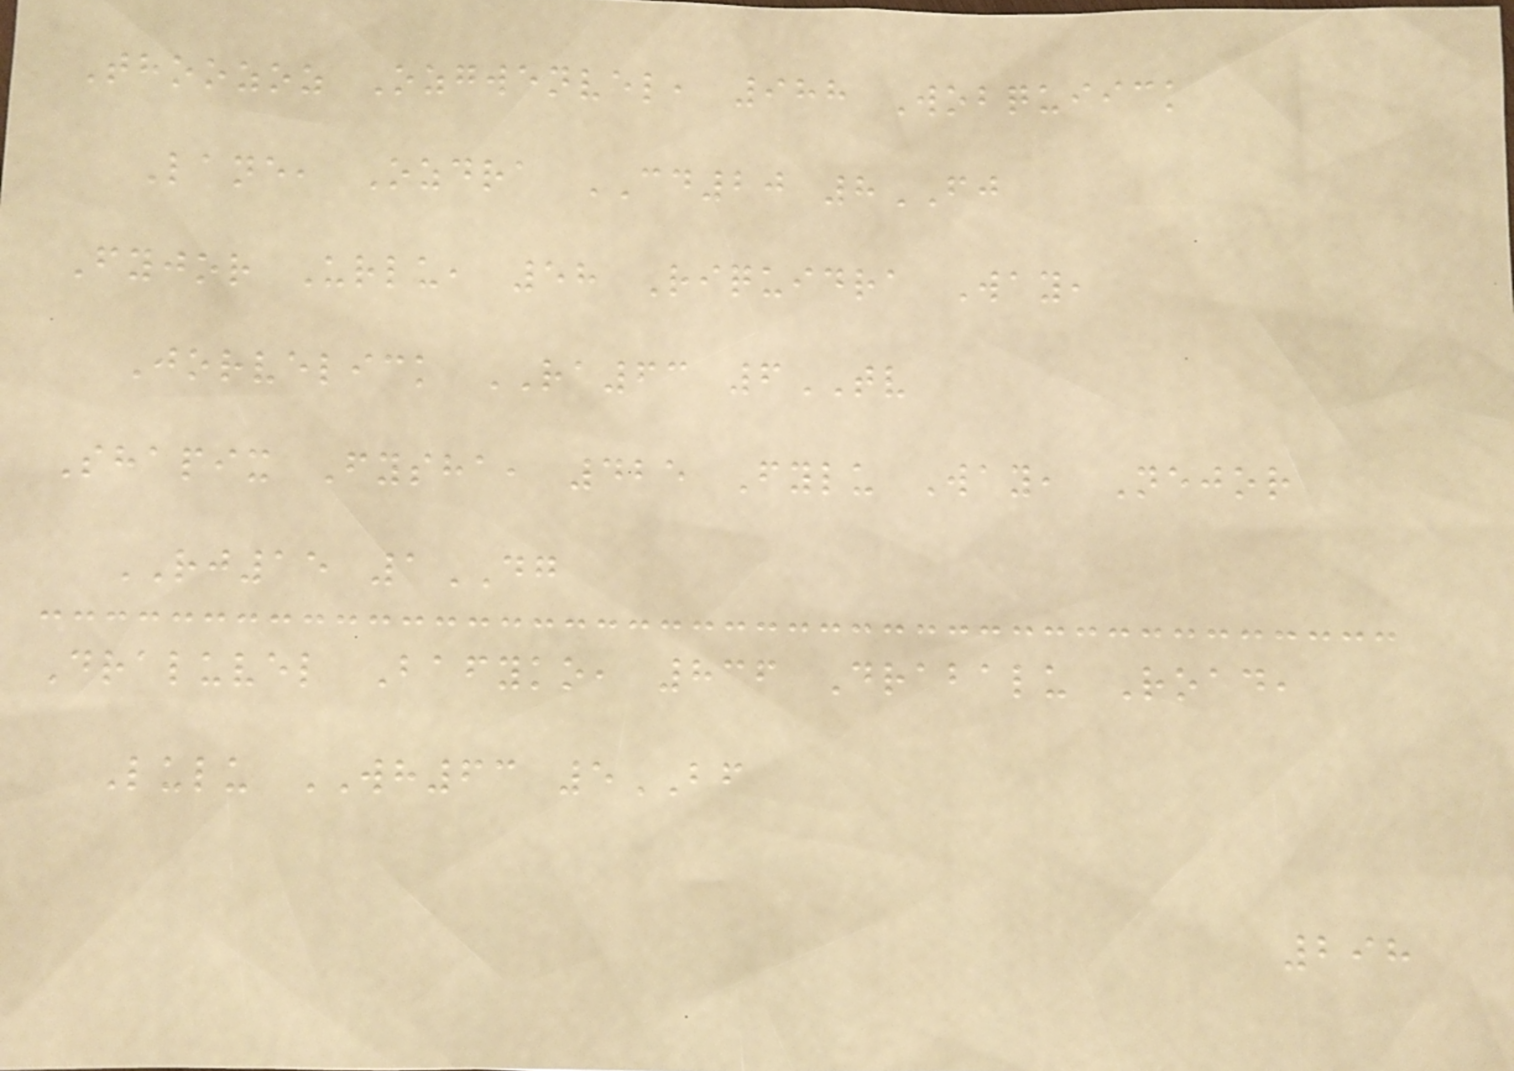Thoozoz Ozgwenvel, 988 Wobquiick
Lane, Ozdra CD20 8FJ
Fyjor Urlu, 58 Riquidra Way,
Jorvelick RA63 6TV
Shapix Fysha, 425 Fylu Way, Nejor
RJ15 1DG
Draluvel Bafyko, 836 Drabalu Road,
Lulu WH63 5BF
298
